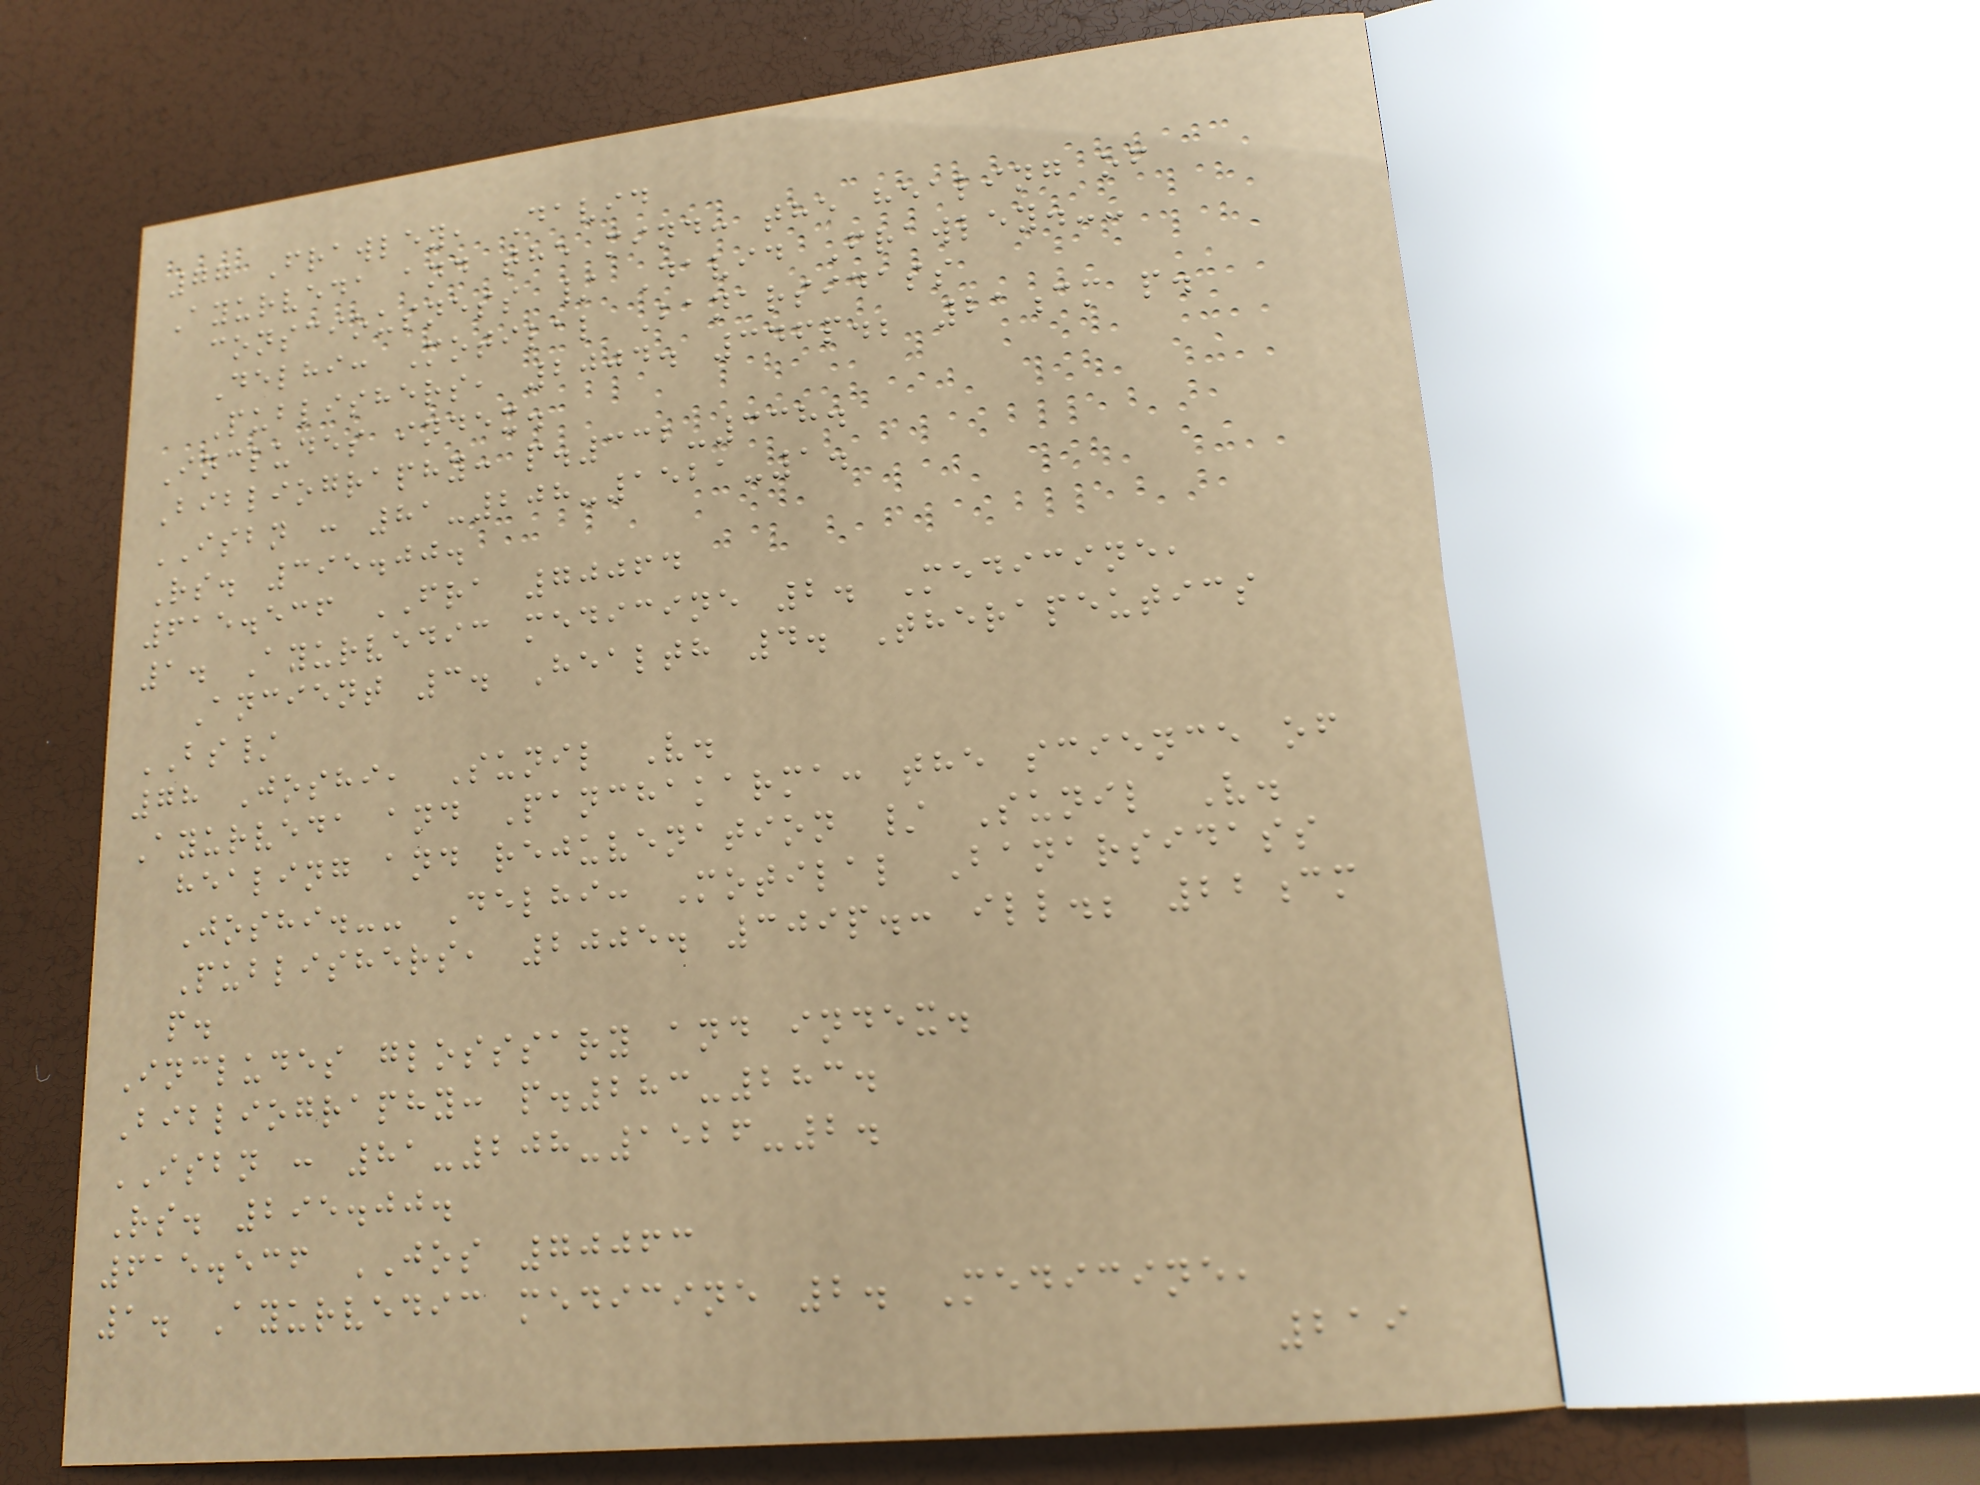77 Frawley, David
Ayurveda and the mind: the healing of
consciousness / David Frawley.--
Delhi: Motilal Banarsidass
Publishers, 2004. 346p.; 21cm p.
Includes index.
Bibliography: p.332-338.
ISBN : 81-208-1521-1.
Rs. 395.00.
615.536 FRA 70064
1. Ayurvedic medicine 2. Medicine,
Ancient 3. Health 4. Therapeutics
BS/
78 Joshi, Sunil V.
Ayurveda and Panchakarma: the science of
healing and rejuvenation / Sunil V.
Joshi.-- Delhi: Motilal Banarsidass
Publishers, 2005. 309p.: ill.; 22cm
p.
Includes glosssary and index.
Bibliography: p.283-283.
ISBN : 81-208-1526-2.
Rs. 295.00.
615.536 JOS 70063
1. Ayurvedic medicine 2. Medicine,
219
